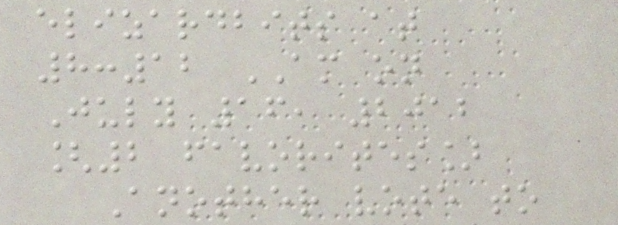elizardbits at
8:12 AM on
July 16, 2012
[2 favorites]
Another vote to
